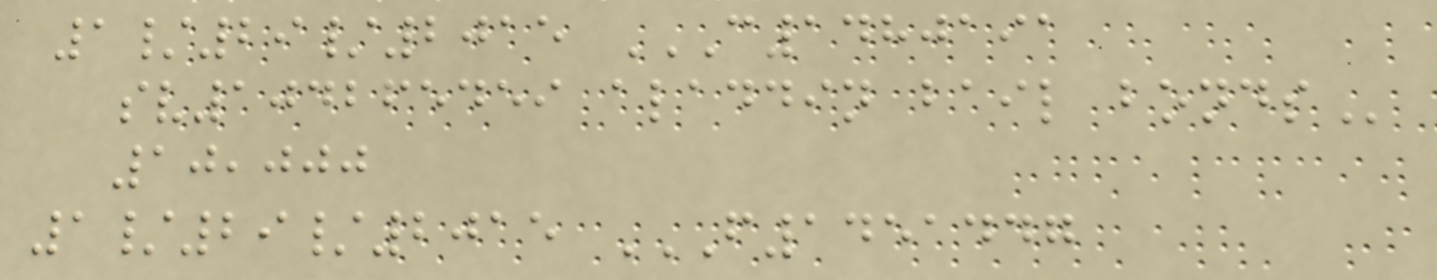1/29/2015 C1480191
SV104265459 ALADDIN BAIL BONDS
10,000
1/29/2015 F1451447
